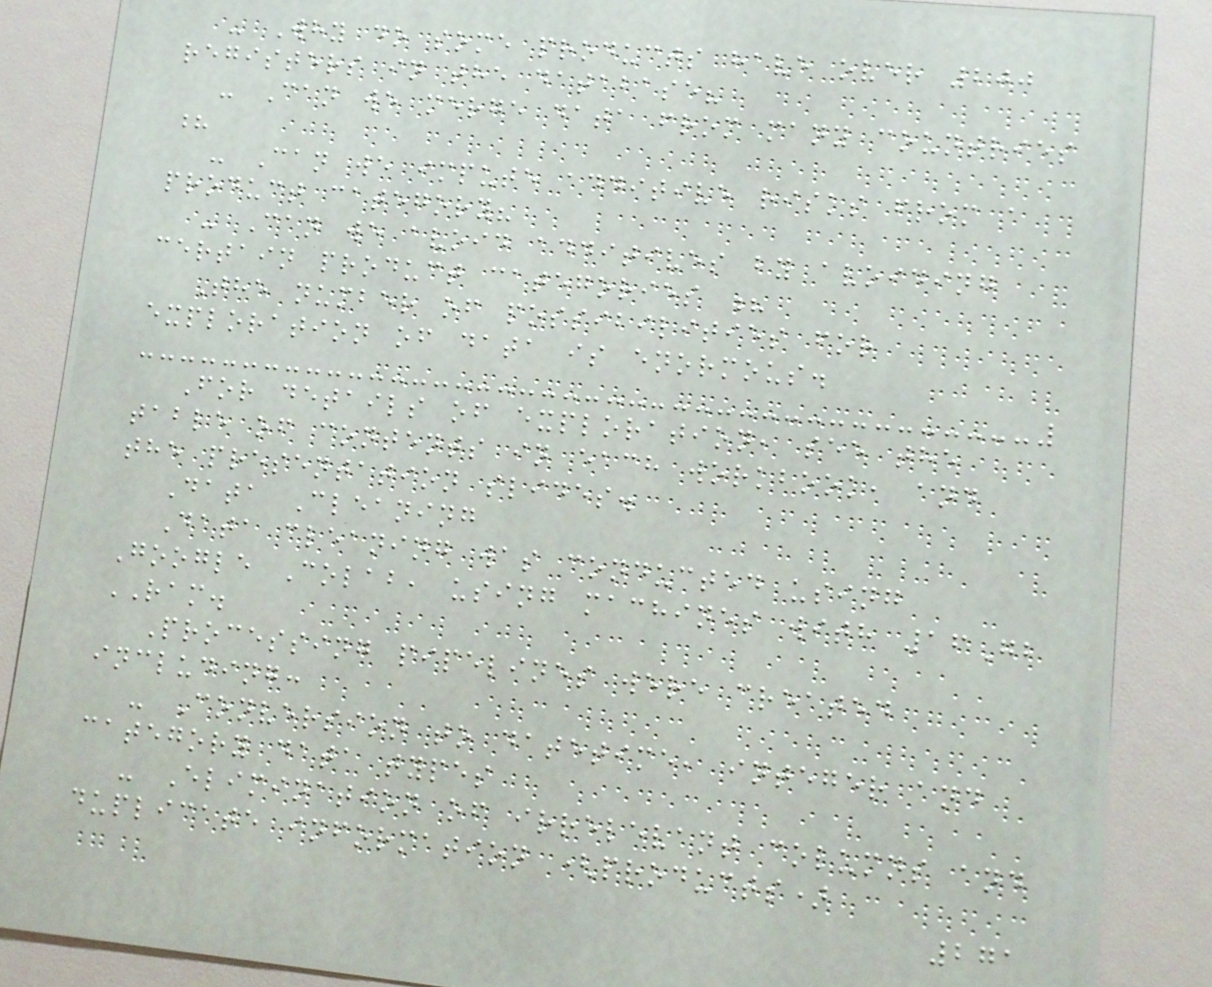- Why do some products have over 200
registers in the database?
- Can we merge data from many countries
?
- Can we impute additive risks from a
product category?
- Can we avoid additives by avoiding
certain product categories ?
The number of possibilities for
exploration of data is enormous.
For details of exploration, see the
table of contents in each workbook, and
the presentation slides.
Data Cleaning
Data cleaning was conducted using
Google Colab, using machines with 16Gb
RAM.
Processing pipelines were created
including:
- Conversion to datetime, integer and
category data types
- Elimination of irrelevant columns and
duplicate information (products)
271
